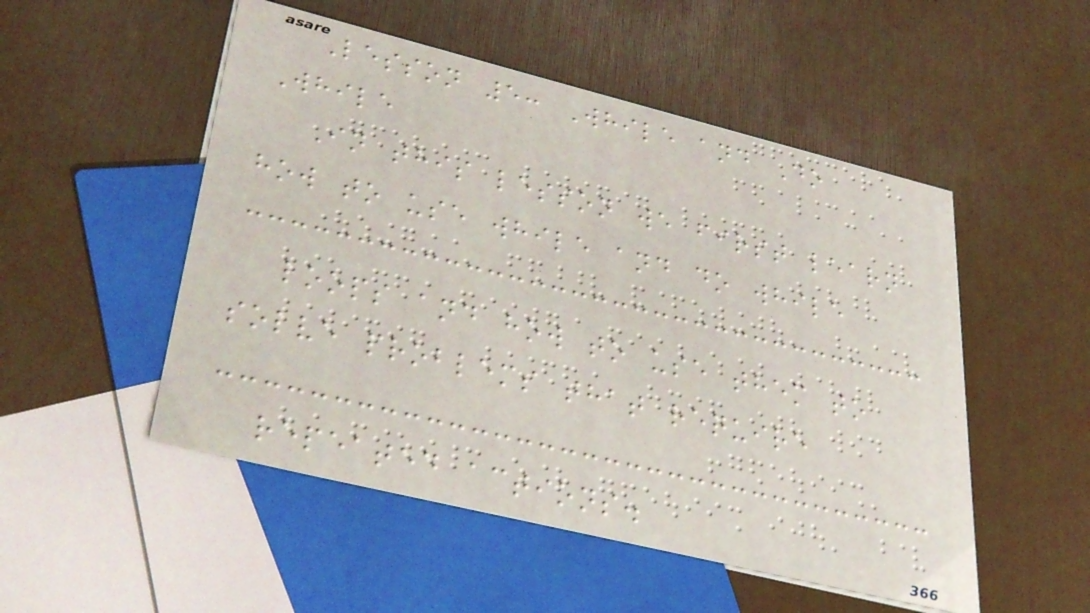Lesson 5: While and Do
While
In this lesson we first learn
how to use while and do while
loops and how to use them to
solve problems that require
repeated actions.
